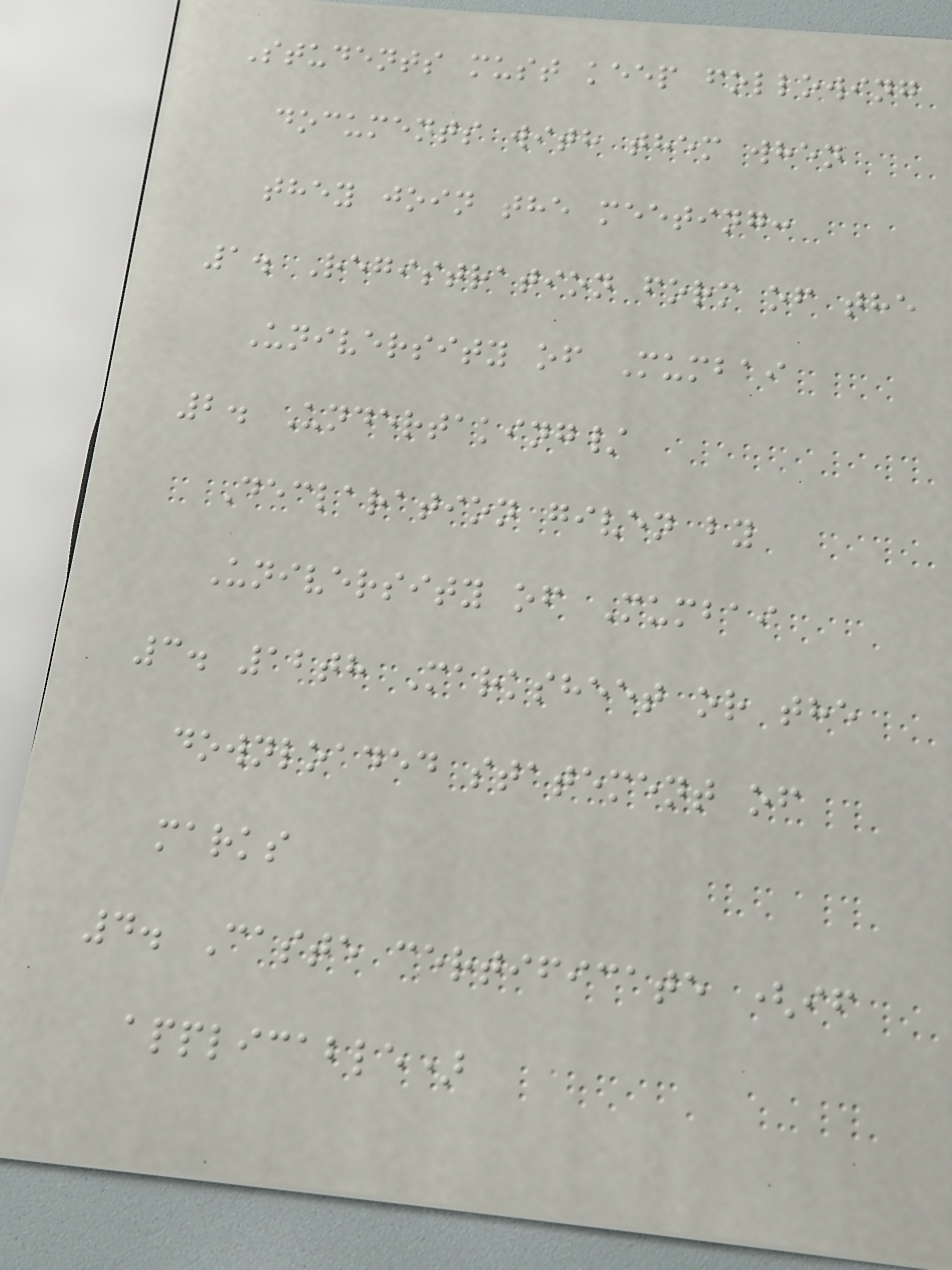Students must keep following
documents with them when
they join the meeting:
1. Registration form of the
University of Mumbai
2. Undertaking/
Declaration given by
University of Mumbai
3. 12th Marksheet or the
downloaded statement of
marks
4. Caste certificate (if
applicable)
